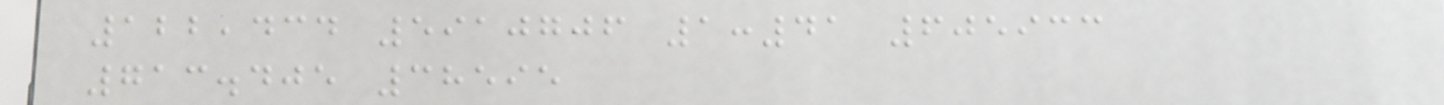122,434 5910706 1:41 605933
713.405 38595
